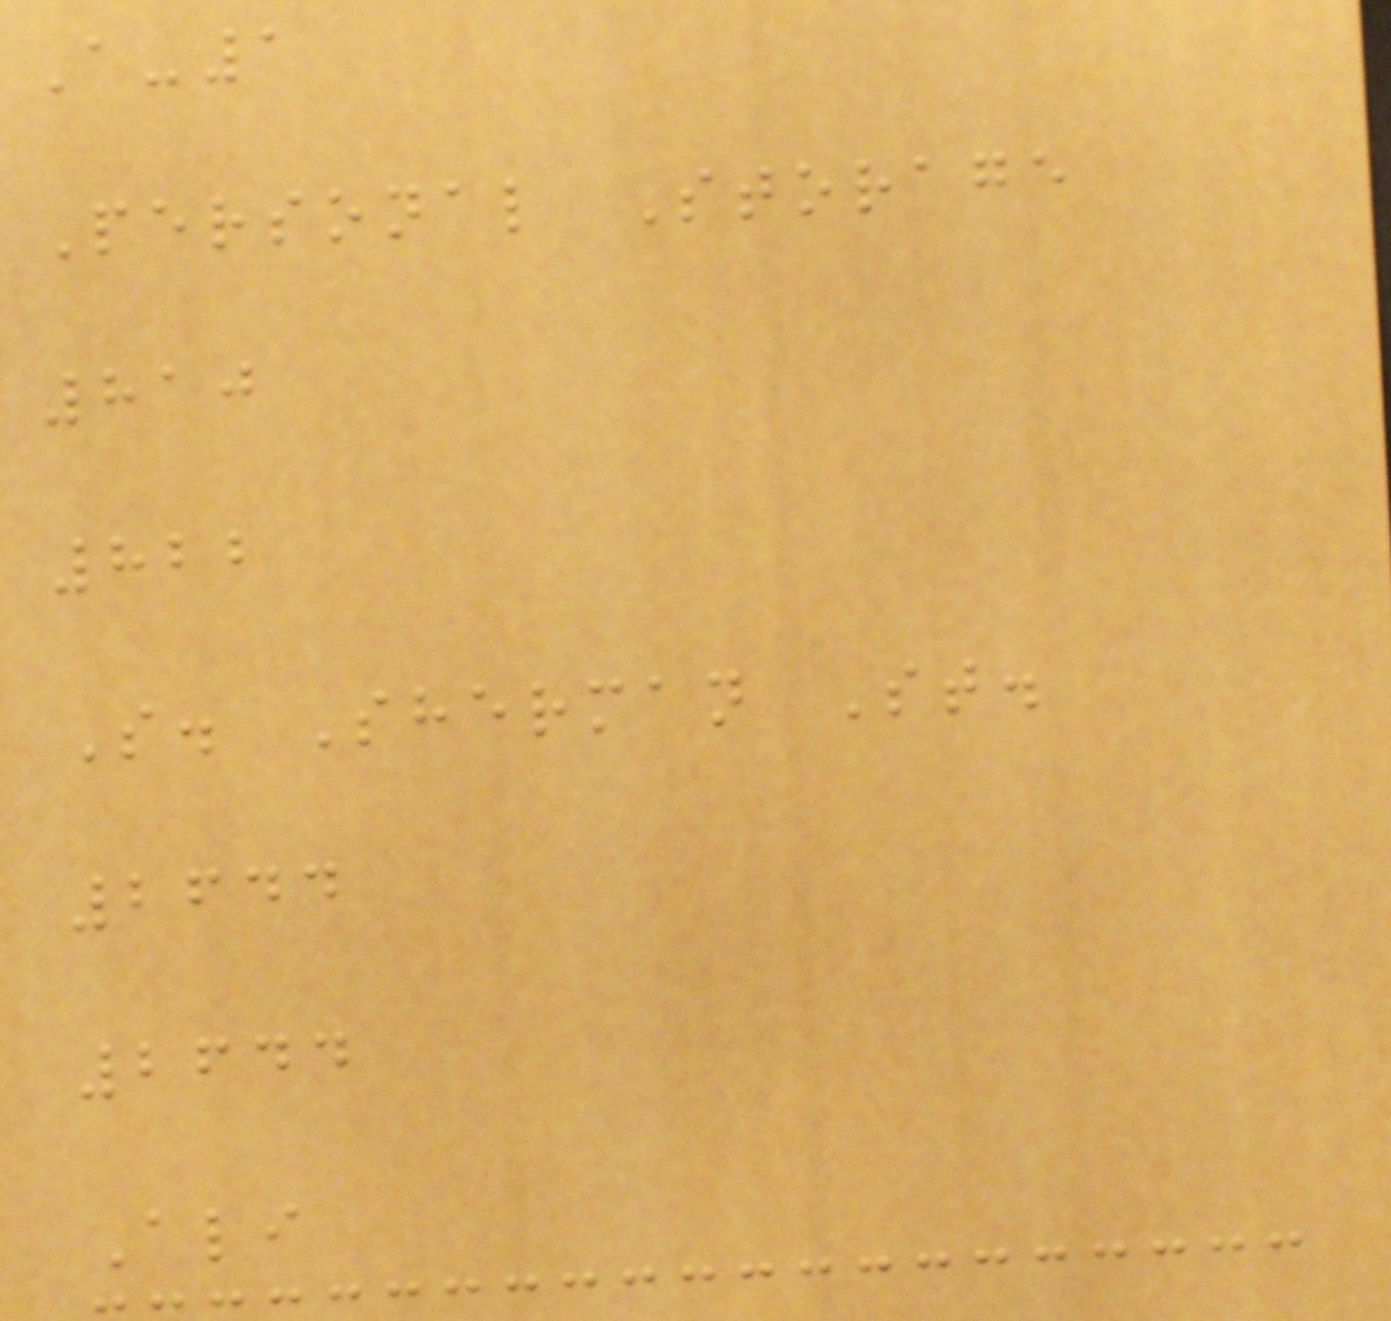A-1
Personal Storage
810
822
S. Sherman St.
2644
2644
Ali
